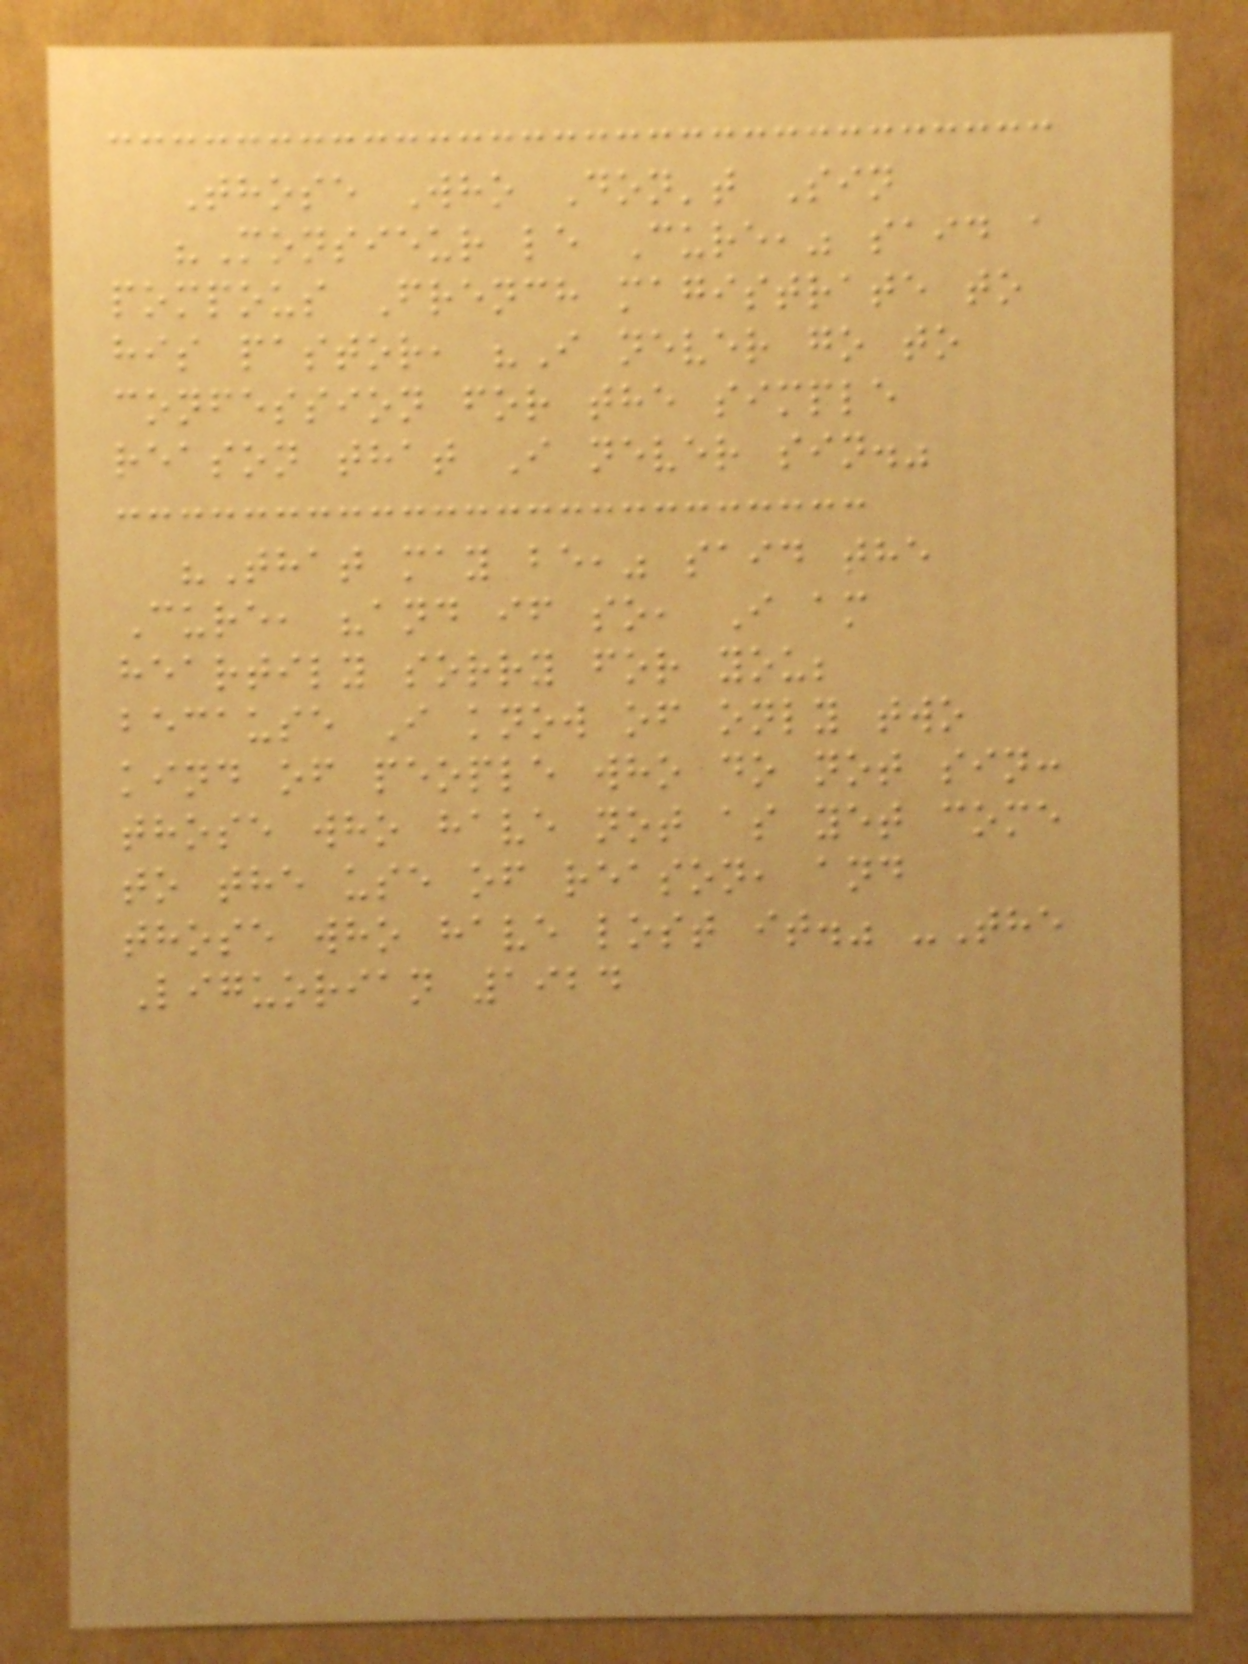Those Who Don't Sin
"Monsieur le Cure," said a
pompous French magistrate to
his pastor, "I never go to
confession for the simple
reason that I never sin."
"That may be," said the
Cure, "and if so, I am
heartily sorry for you;
because I know of only two
kind of people who do not sin:
those who have not as yet come
to the use of reason, and
those who have lost it." -The
Liguorian 1924
